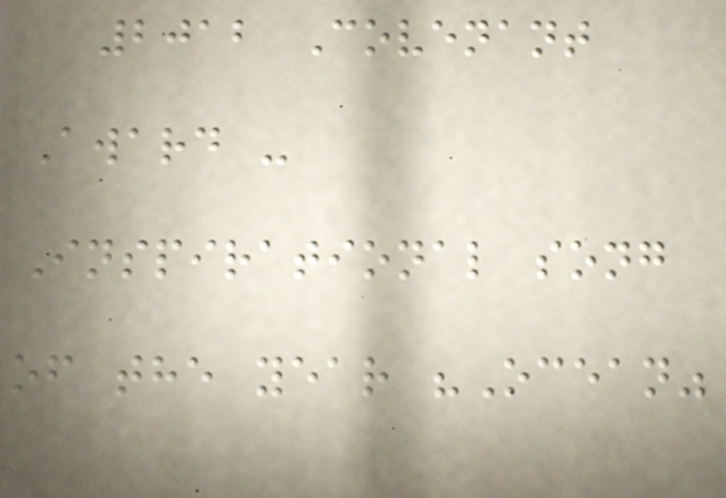2012 Covenant
Award -
Inspirational song
of the year "Ocean"
